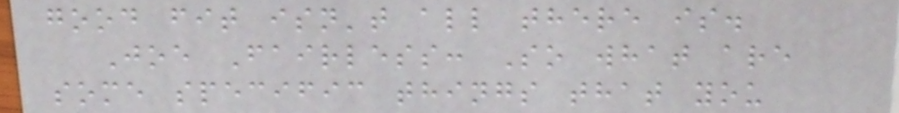good fit isn't all there is.
Joe Fairless: So what are
some specific things that you
